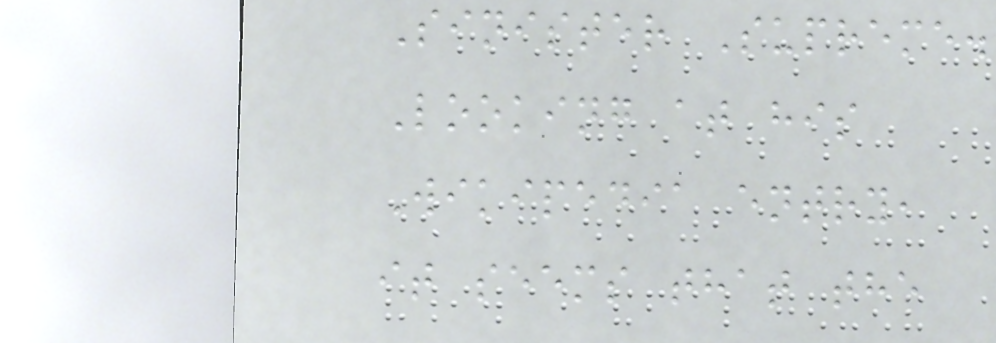Sinister Supreme.
Looking at his
Wikipedia entry,
it seems that the
